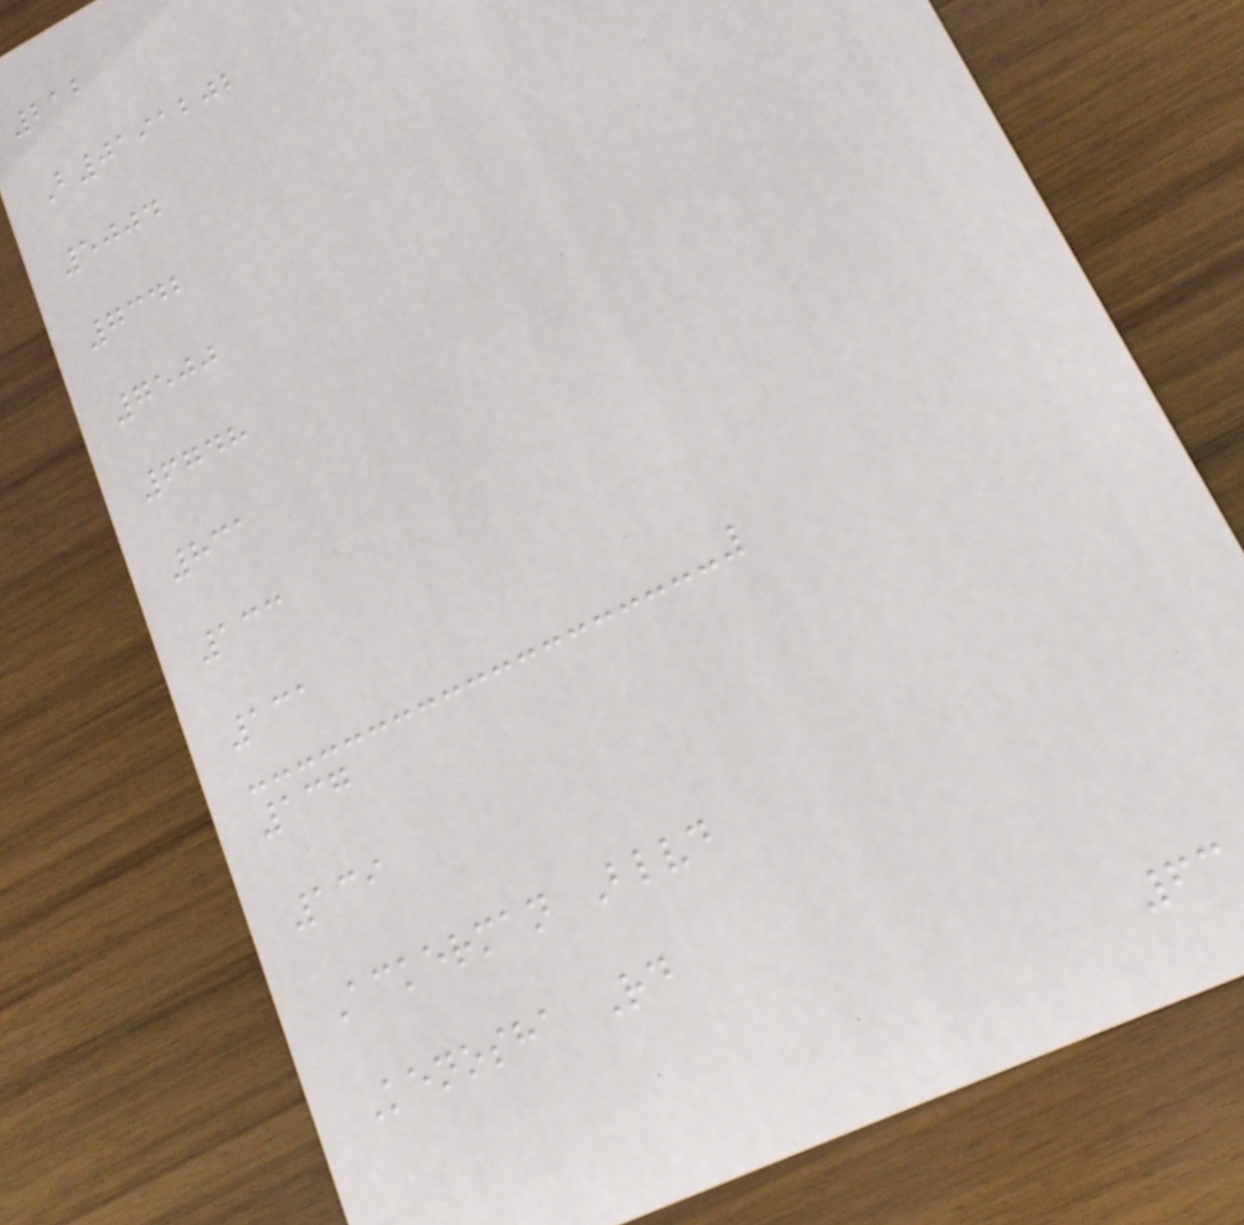212
B0191202
5004
7342
7500
6748
831
133
131
137
139
Ackerman Blvd
Kenosha Rd
63
